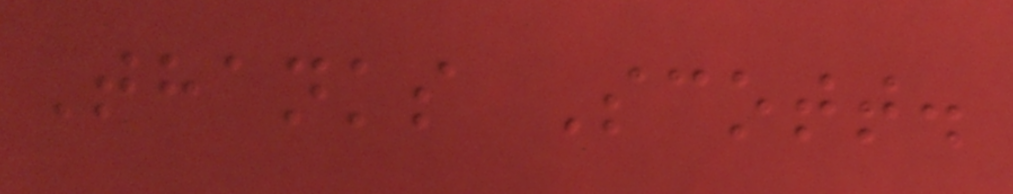Thanks Scott.
